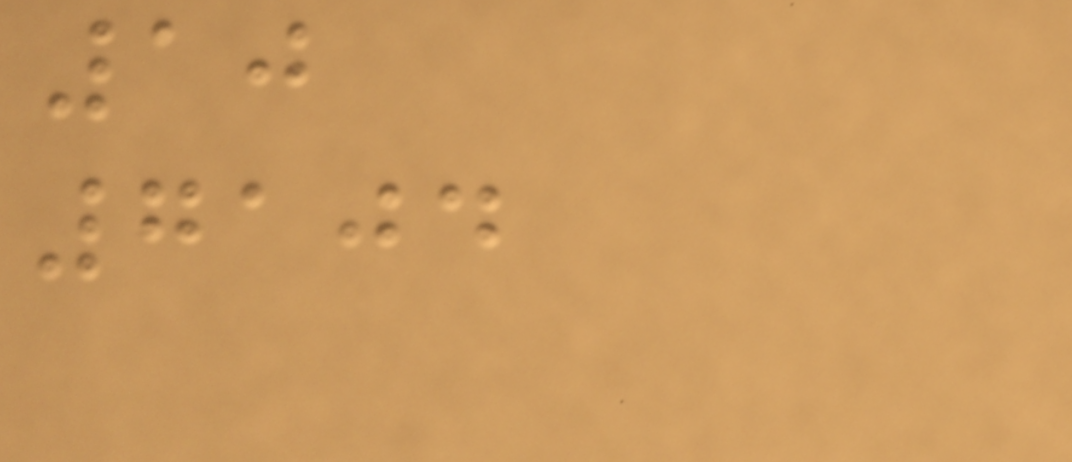10
7104
